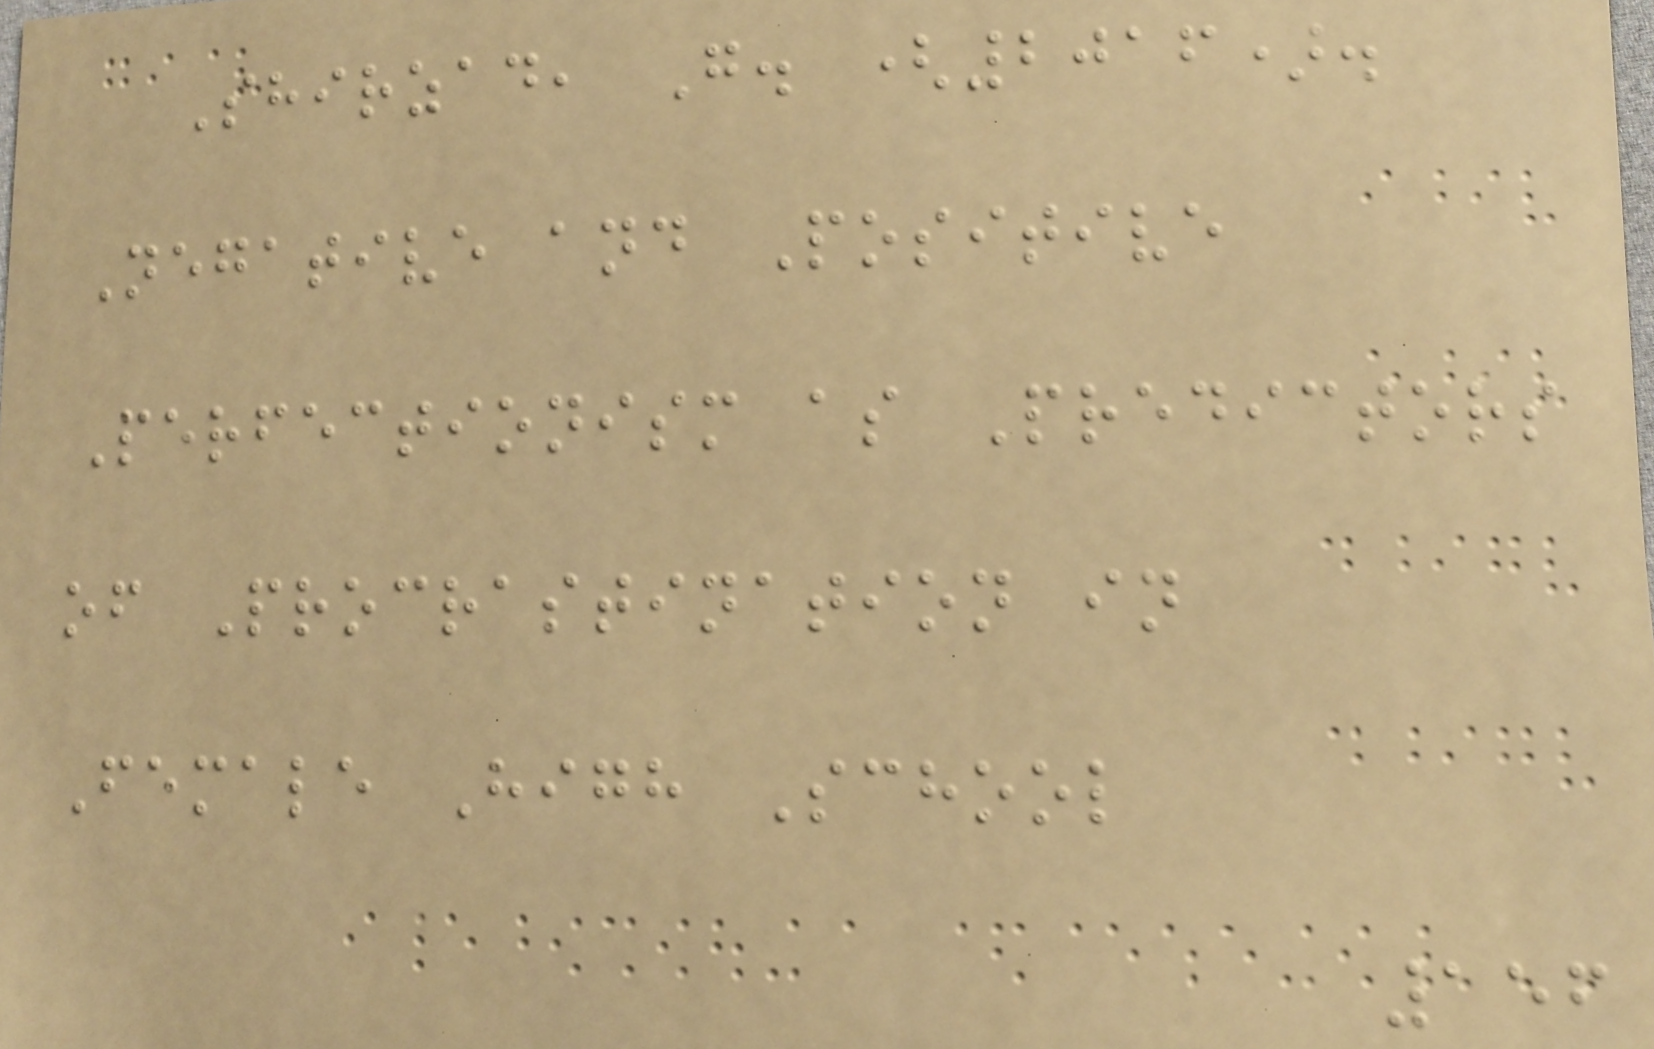Shirzad, G. (2016).
Negative and Positive
Perfectionism as Predictors
of Procrastination in
Female High School
156
